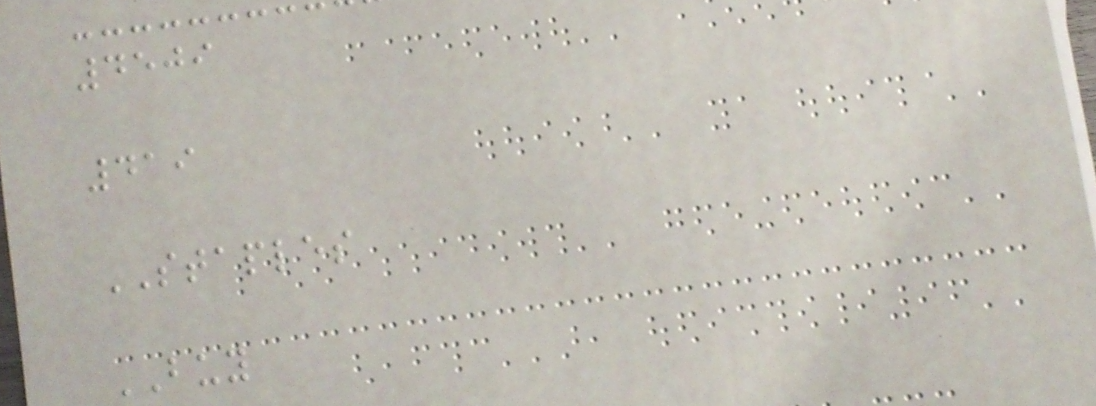4509
419
STAPLES
BUY
